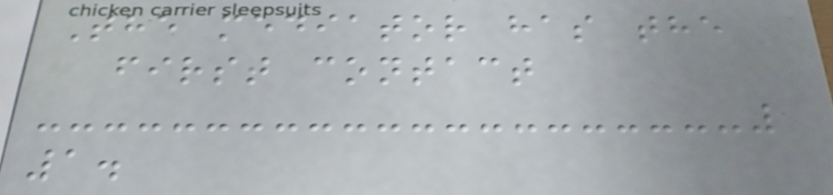The mediator has the
first contact
1.
